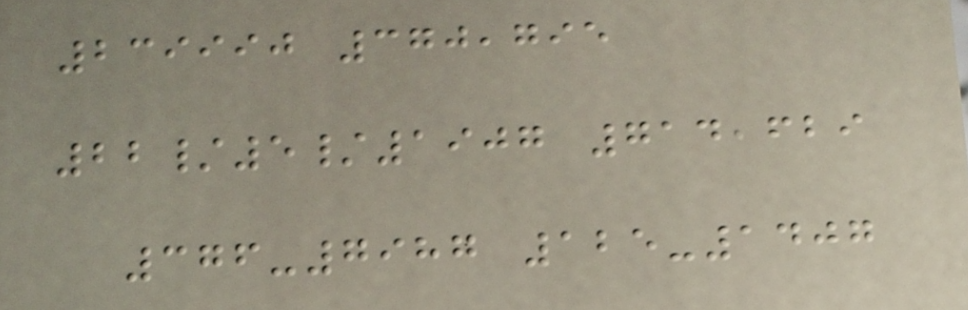239990 370,795
22/5/1907 714,629
376-7987 125-1407
